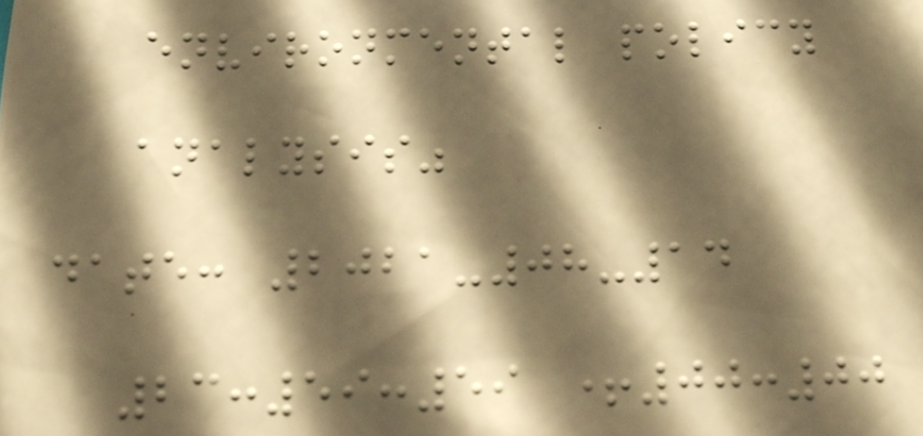environmental policy
analysis"
date: 2021-08-14
23:59:59 +00:00
